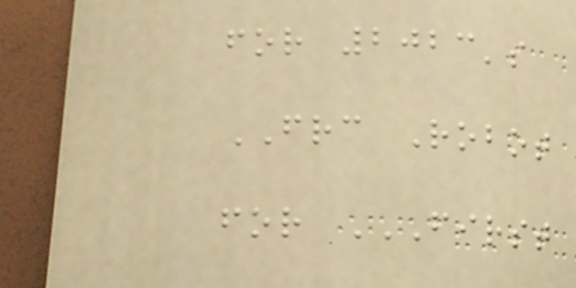for 2023's
FRC Robot
for FIRST
